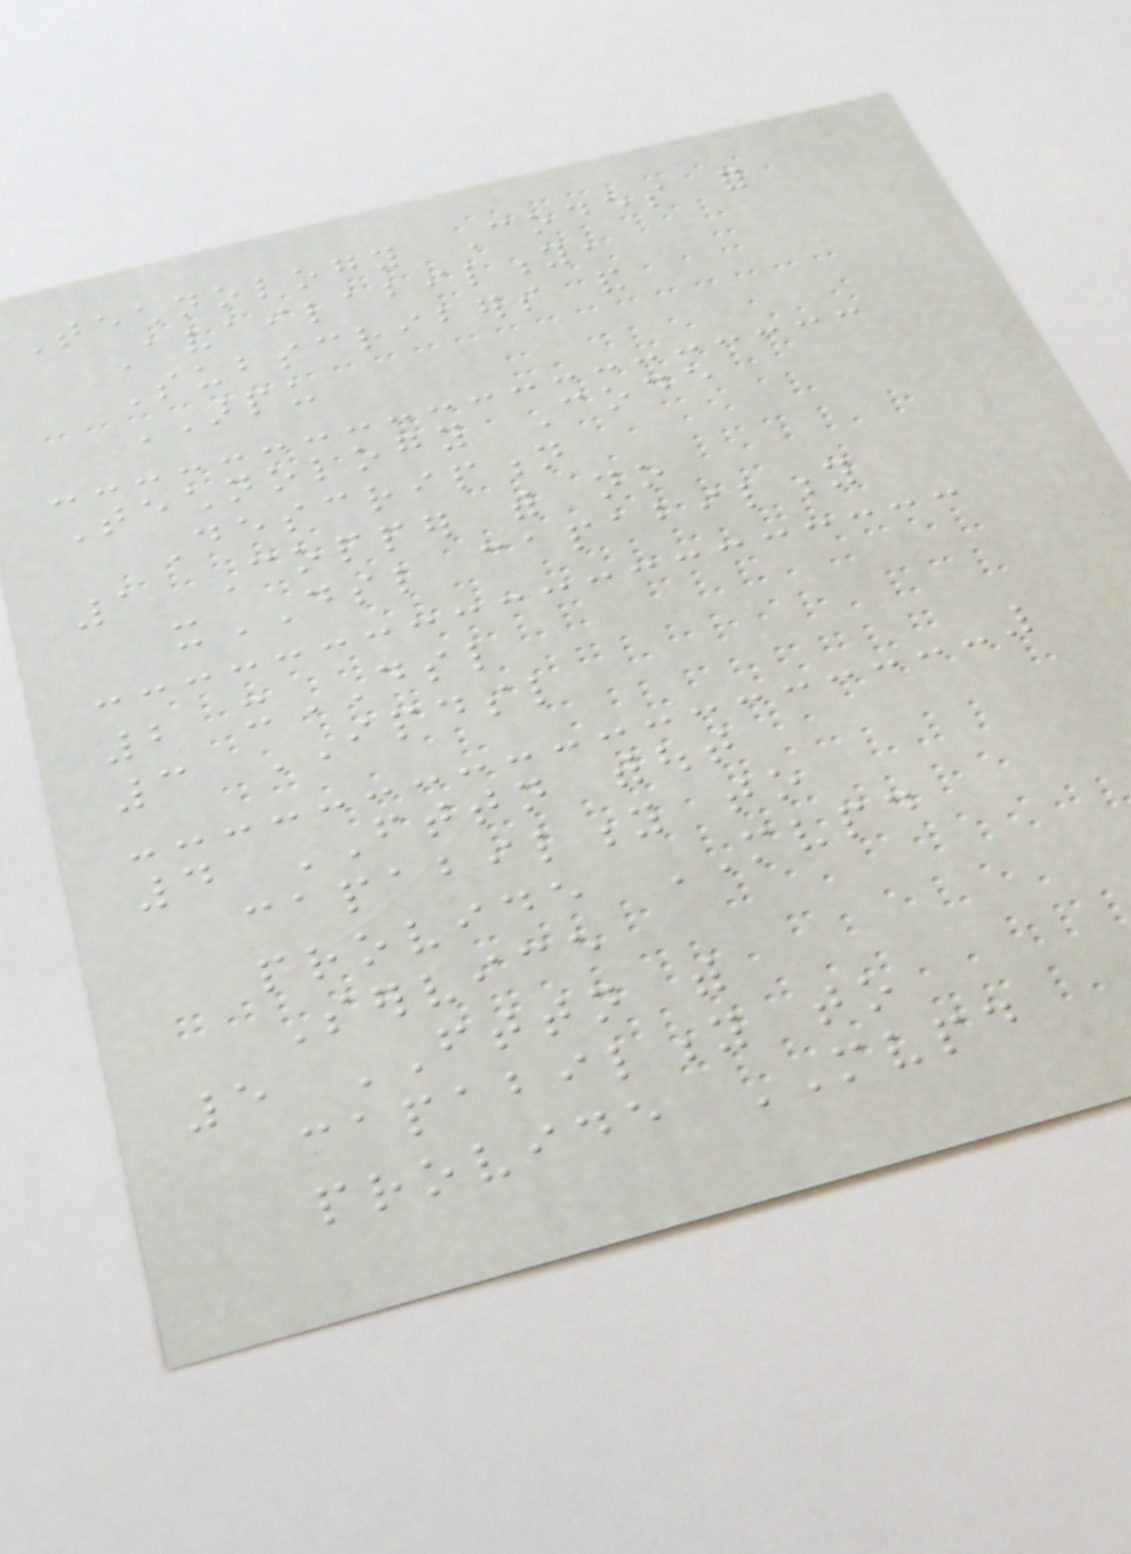Technology Codes for
Availability,
Subscribers and
ARPU
Technology Code
Description
1 Copper with no
xDSL capability
2 xDSL
3 IPDSL
4 FTTN without
capability to
provide MVPD
Service
5 FTTN with
capability to
provide MVPD
